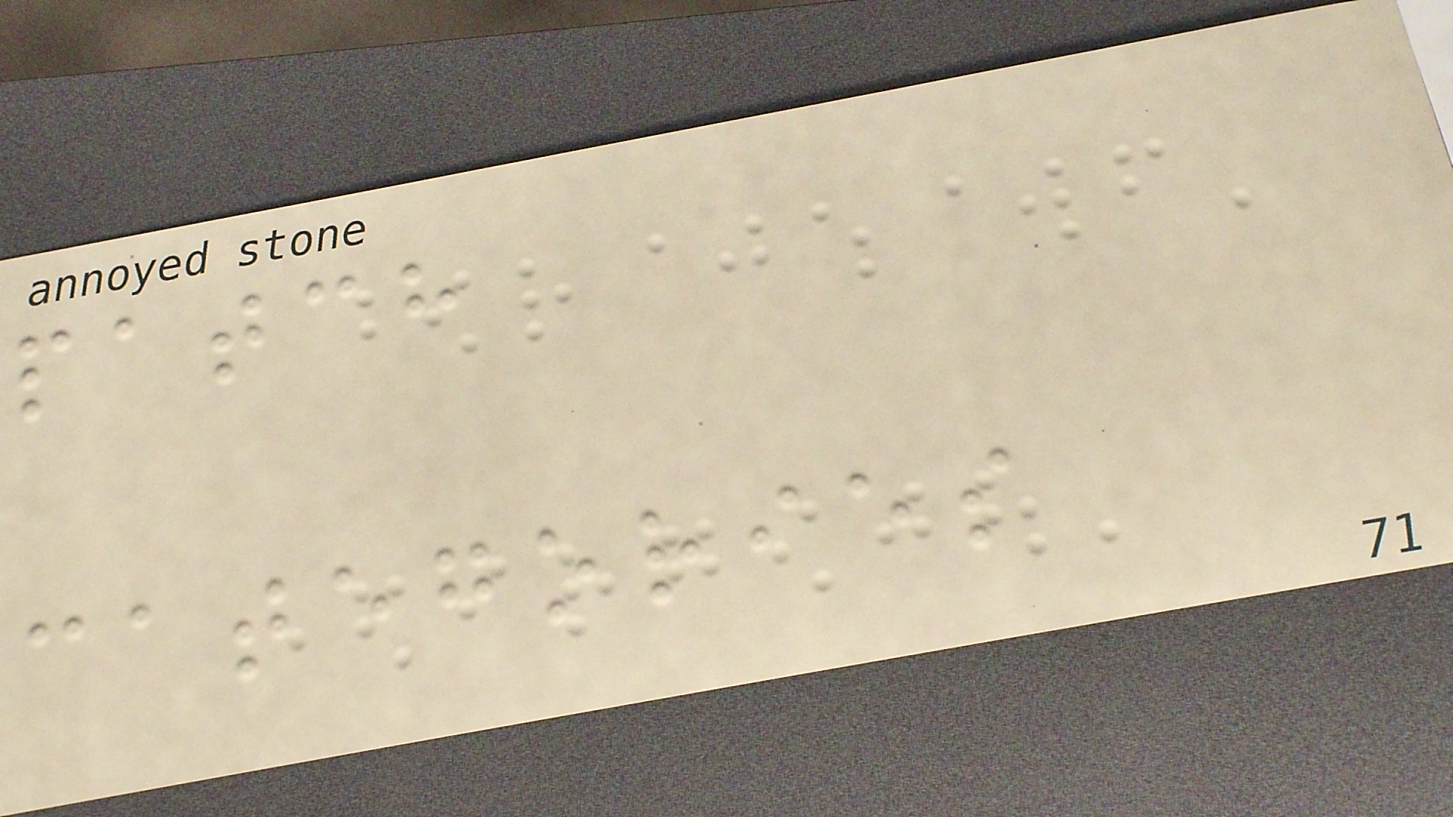patch
categories
